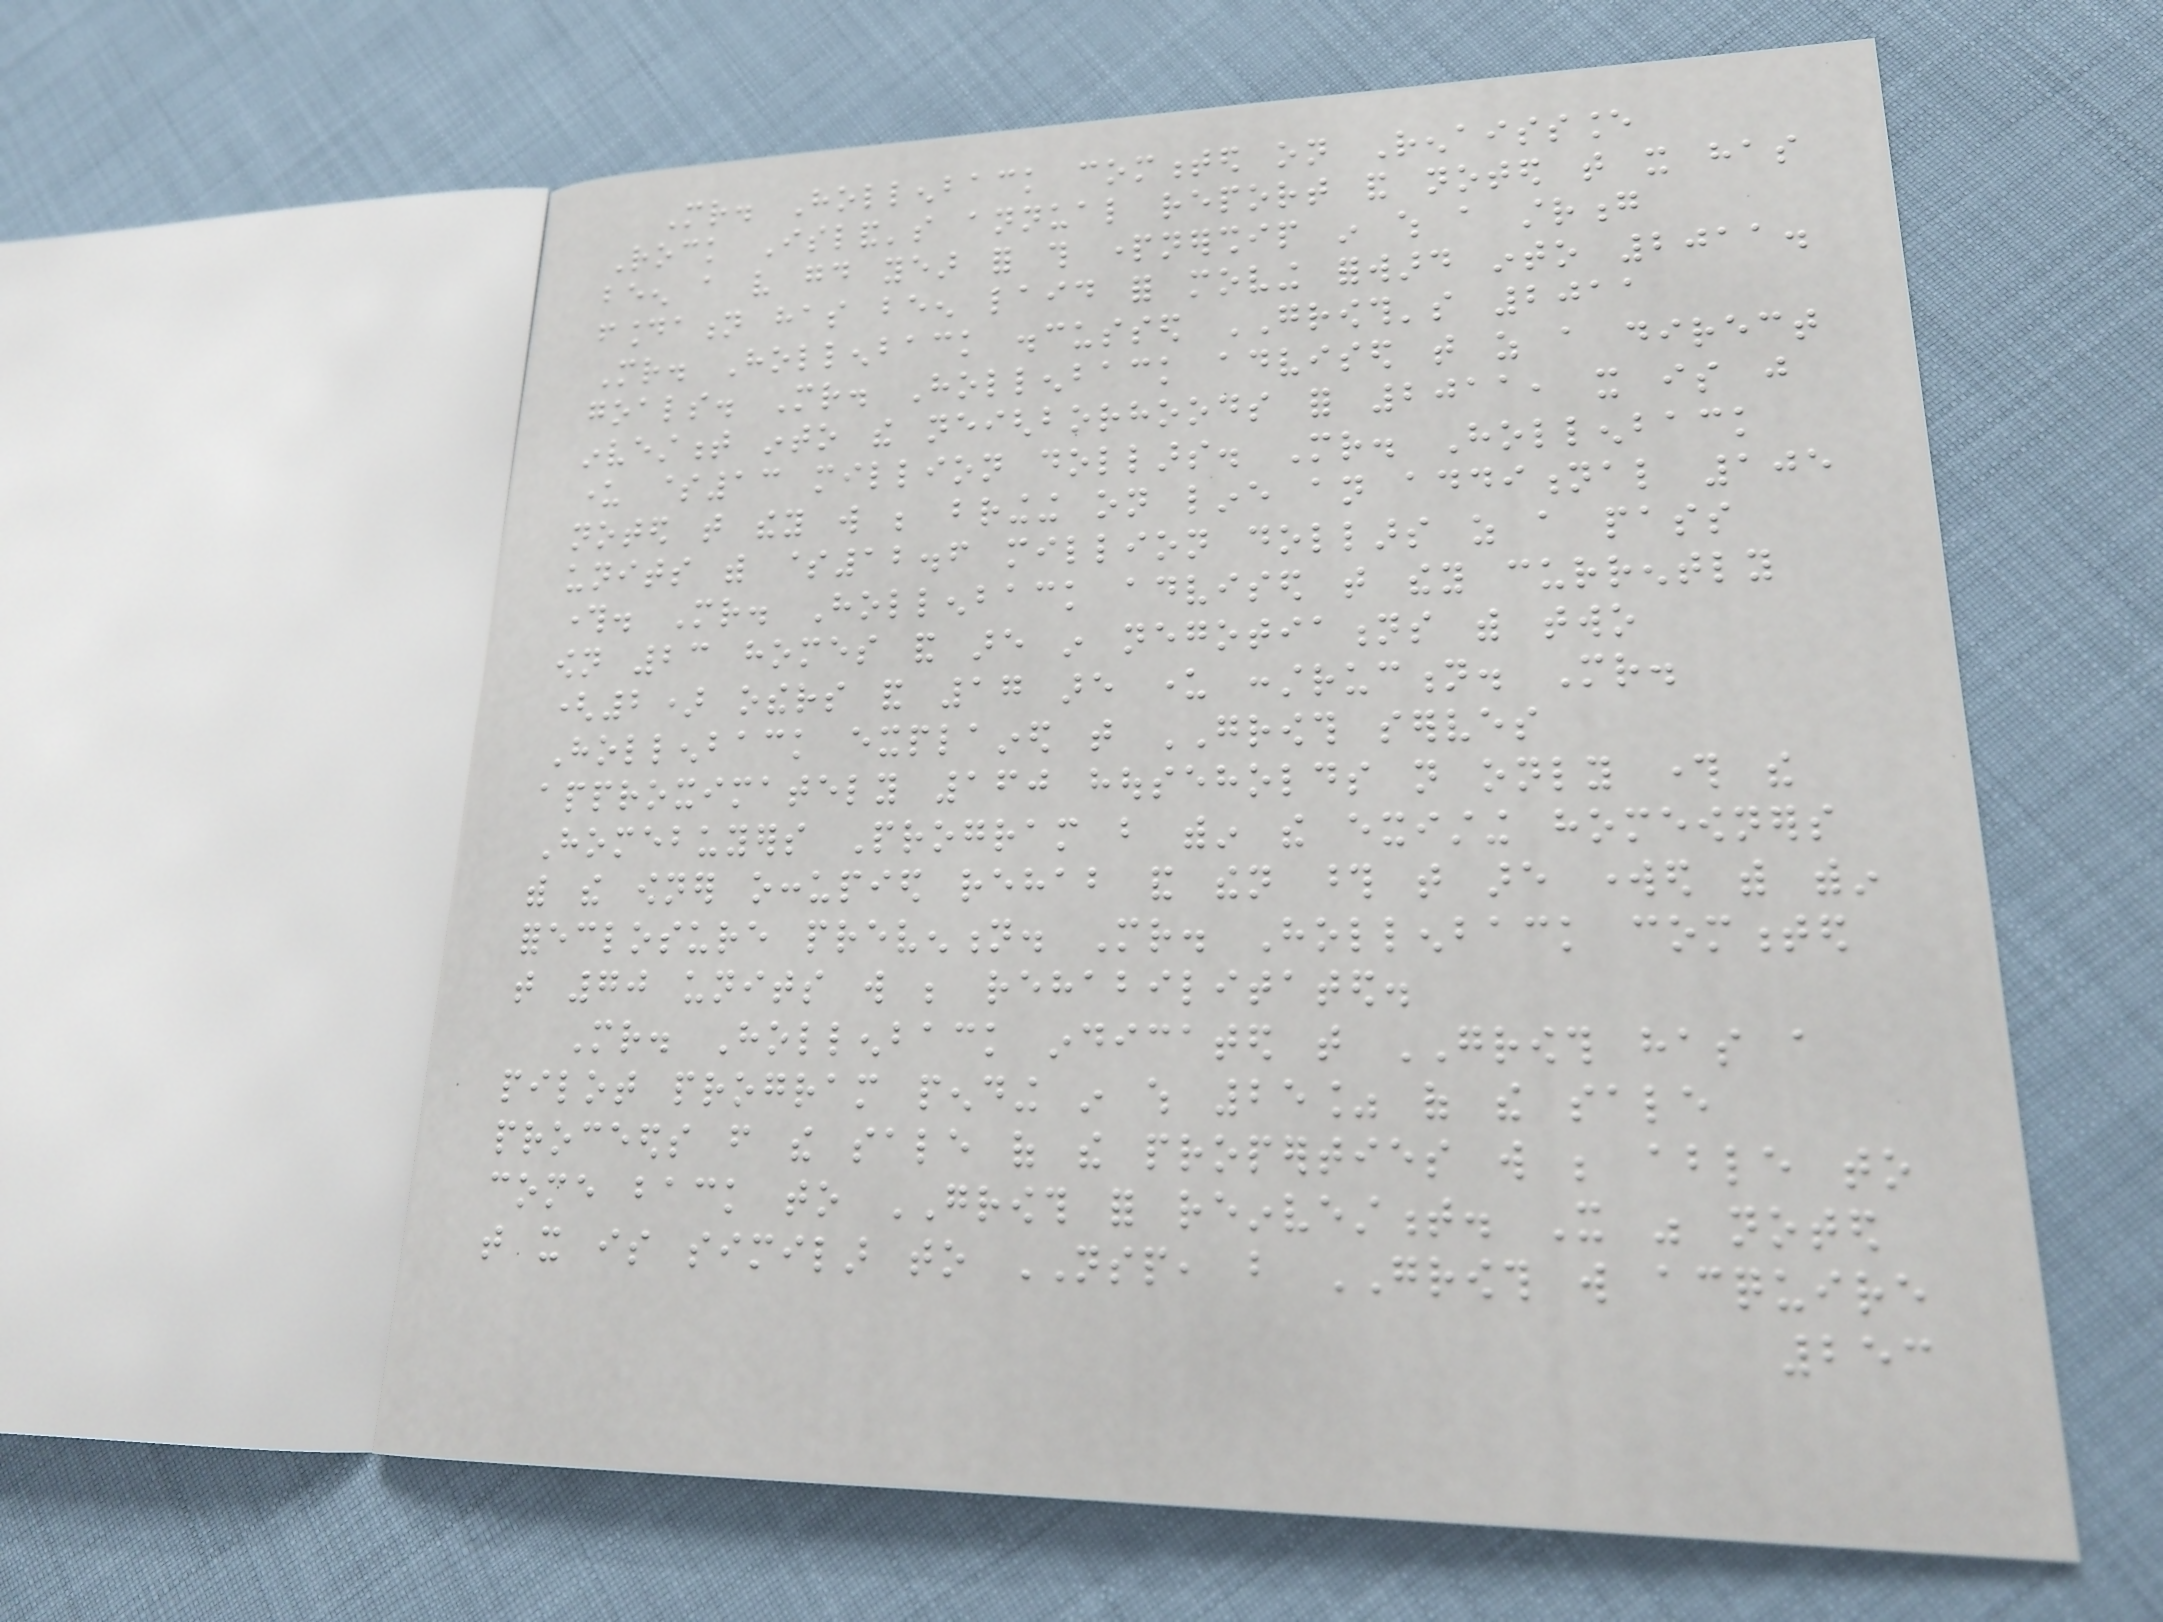Mr. Hollenback commented on Renaissance
Rock Island's annual report and noted that it has
been a very good year for this partnership in which a strong
foundation has been laid for moving forward into 2011.
Mr. Hollenback discussed GROWTH's 2011
goals. Mr. Hollenback advised that as a direct
investment into the neighborhoods for 2011, it is just
under $13 million dollars. Mr. Hollenback
noted that they will be bringing on line an additional 105
units with $12.6 million dollars as a pass
through. Mr. Hollenback advised that they currently
own 23 homes and are in negotiations with two
(2) others and 17 are under construction. Mr.
Hollenback explained that GROWTH serves
approximately 160 households not only through the
Homebuyers Program but within the existing homeowners
with the owner occupied rehab and then those that are worked with within
foreclosure prevention. Mr. Hollenback commented
that 70 units will be rehabilitated.
Mr. Hollenback indicated that GROWTH has a
pilot program pending in which 25% of the sale
proceeds from the sale of the properties will be able to
come back to GROWTH for reinvestment. It was noted
that it is similar to NSP, but GROWTH will acquire
253
